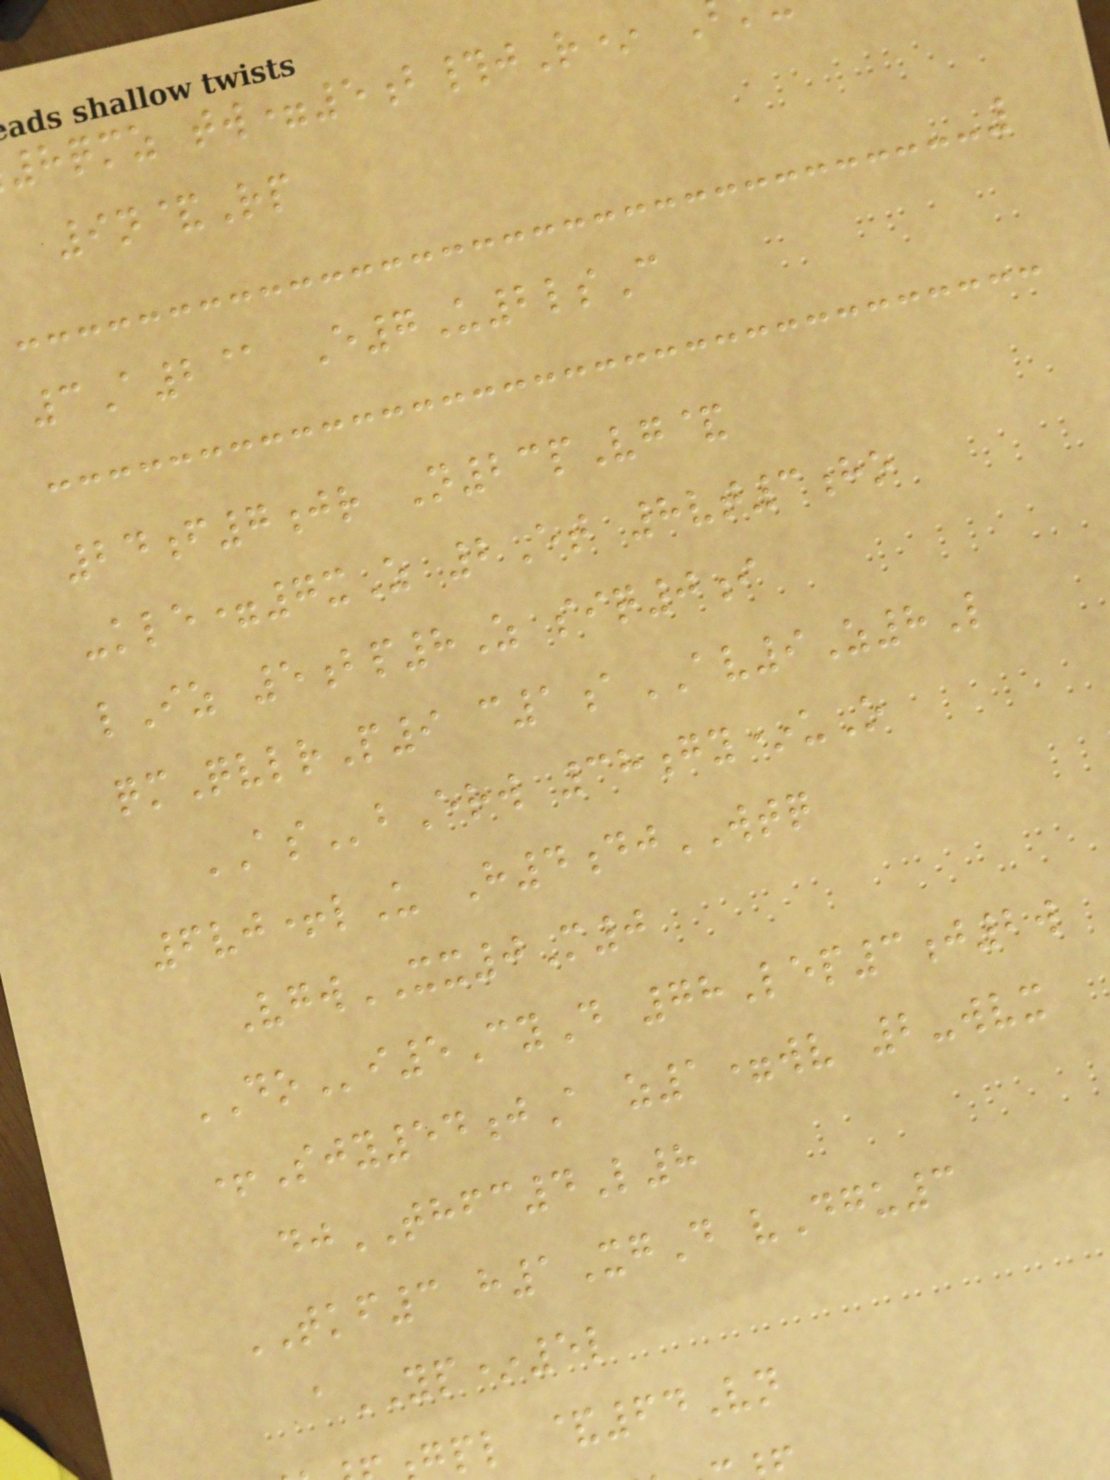8qmz tw=5b#jR*
9n&Rp
3A2@ E7U2lsC
24f7jr N23pVg&
-kle=7xZ 2Et 8vt3ho
lIz 5bp8Z siq0i
qmQvlrP9 c1aAV9Z8L
ASbErw 38gy*uO
6vj+lU H4djWTQ
VgwXX0M0
DOi5CyD 78Lep3j2w
+Sjy54jA z1=wv 2-wvx
djTHFC4L8
TKF3 h1XgD vDgu3
aYP*5l
pl &64Vn
